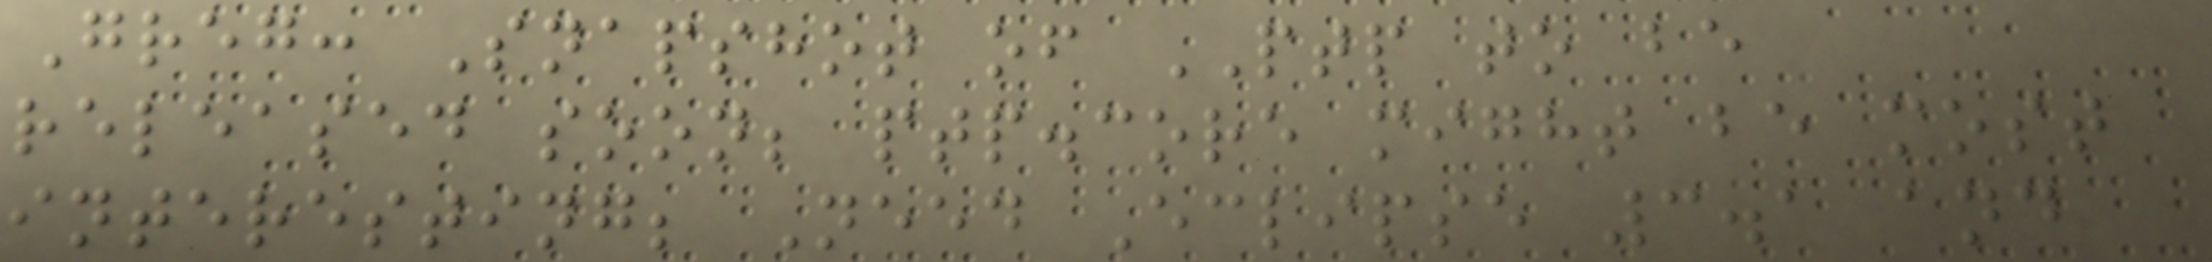Greg: Snapshot of PTP to be
released soon; ptp.core might be most
interesting; Need Eclipse 3.1 and
